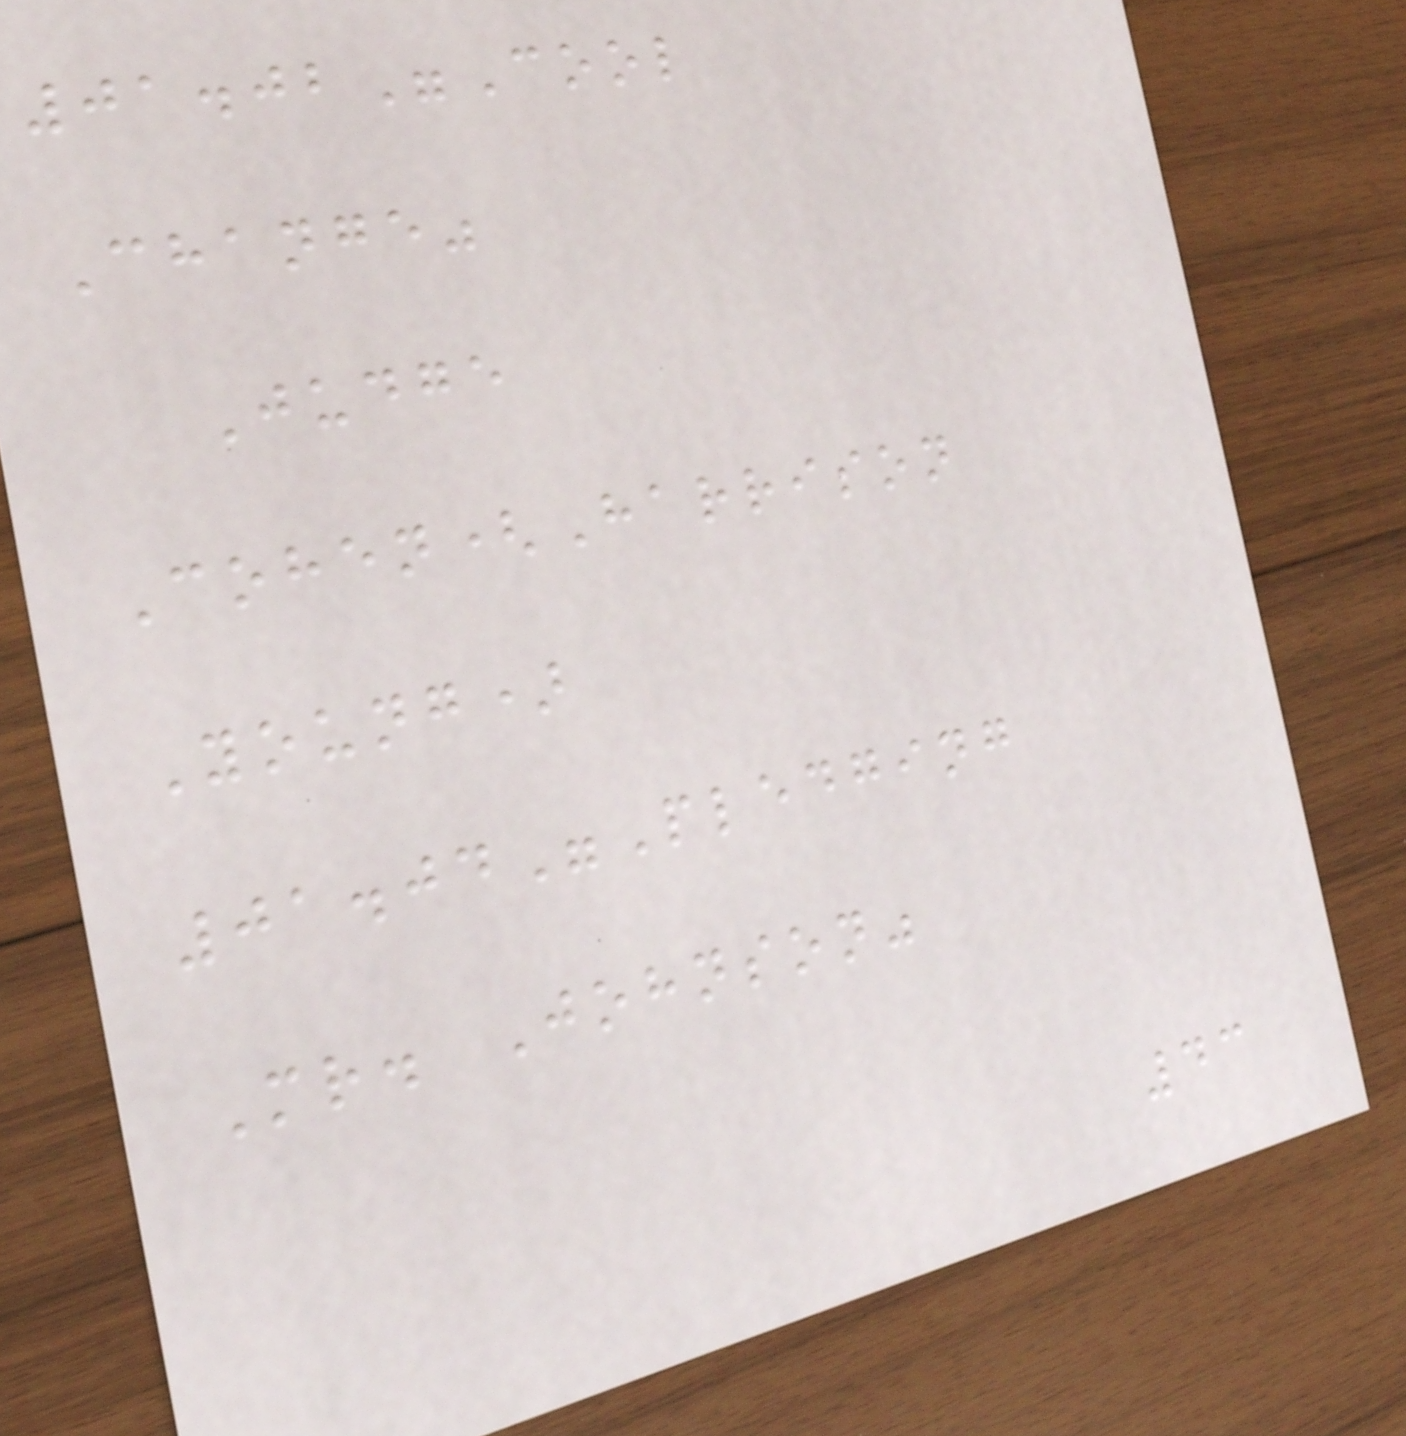01.02"Cool
Change"
Judge
Cohen(Harrison
Young)
01.04"Pledging
Mr. Johnson"
43
